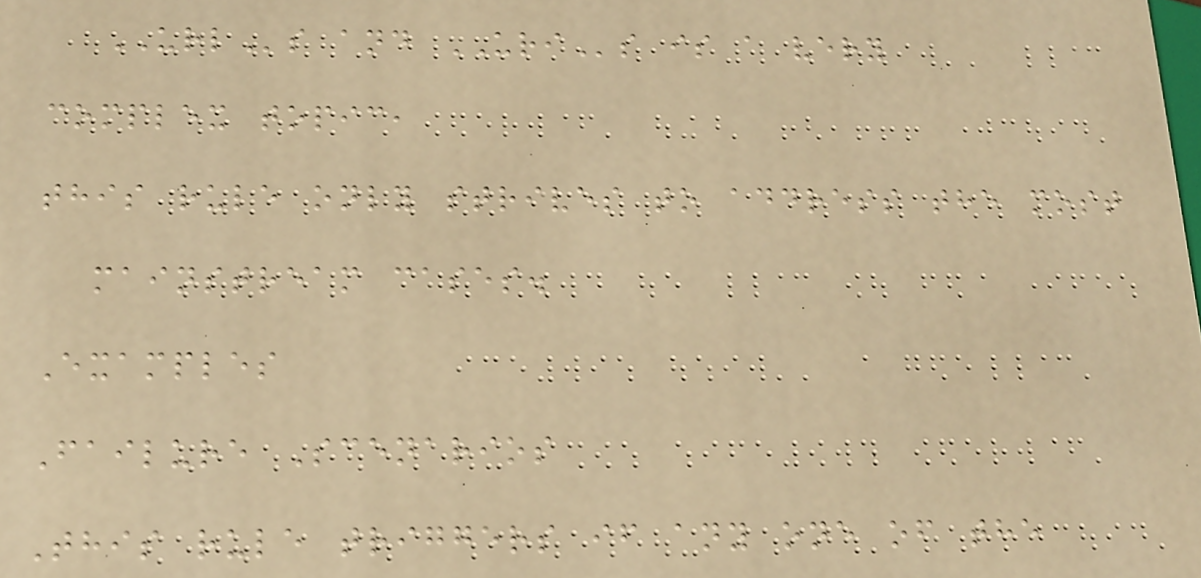URLs and URIs is a very
complex topic,
this rule only strives to address the most
mainstream cases.
Examples
Failure Scenarios
This rule triggers if any one of the
